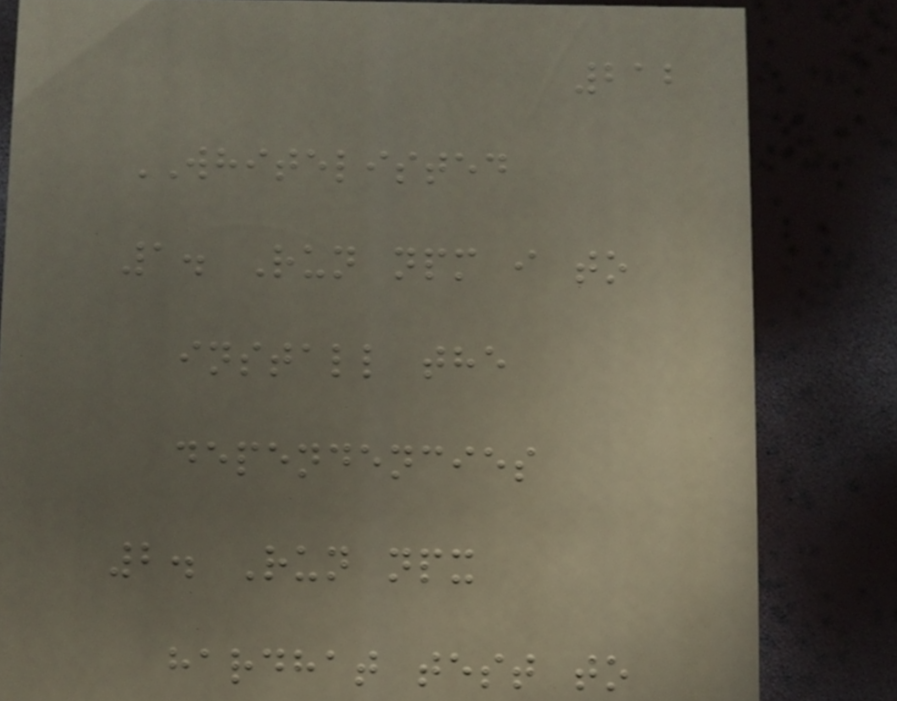212
WHITELISTED
1. Run npm i to
install the
dependencies
2. Run npx
hardhat test to
